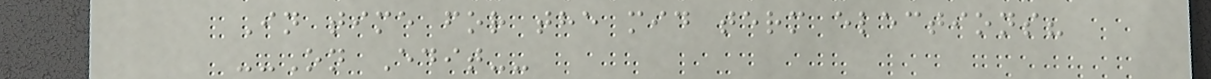In time for the mid term elections?
--On Edit--
